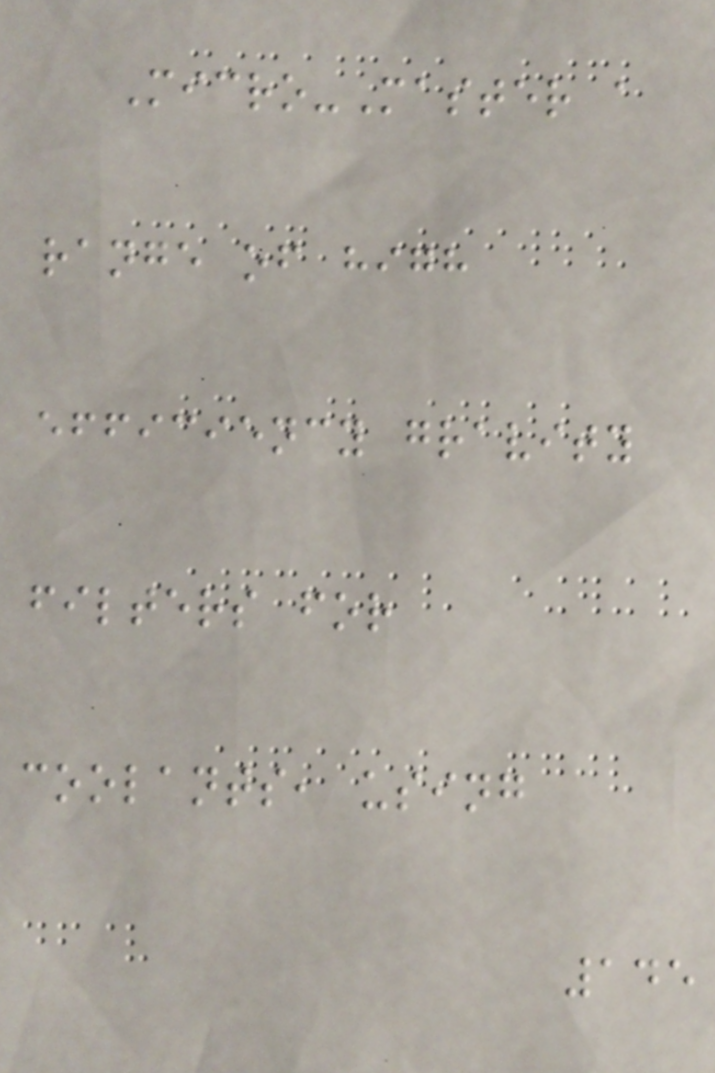Micro-Master a
range of high
efficiency gravity
filters for
coolants, using
145
